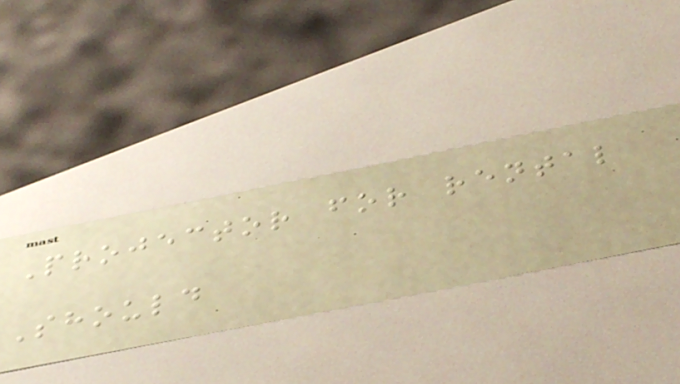Projector for rental
Should
